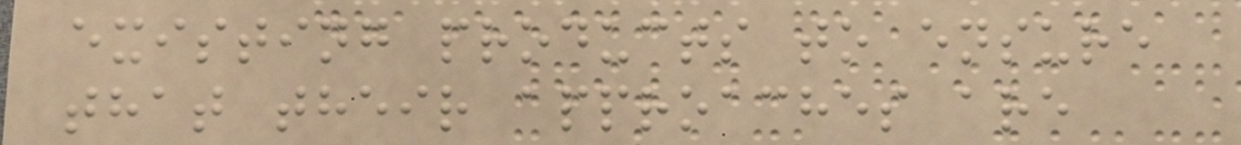existing products to ensure
that their approaches are
